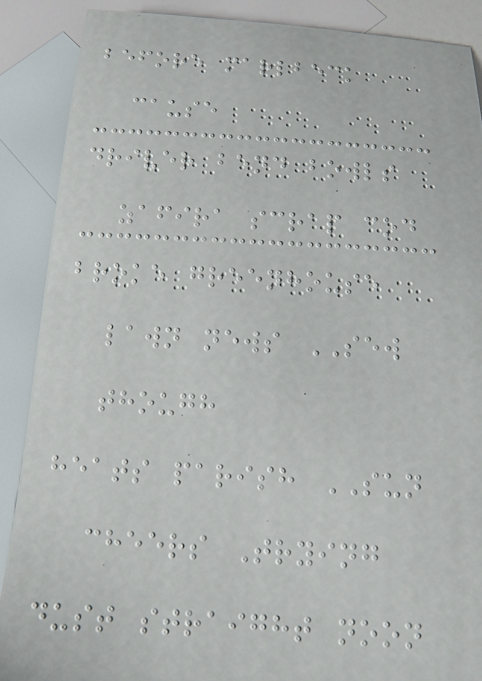before marlbeck
cause
driver bend bowls
zafira scrap cod
broke greenhouse
lawn news SEW
though
heats parish SUN
cheers Trying
dust straight noon
